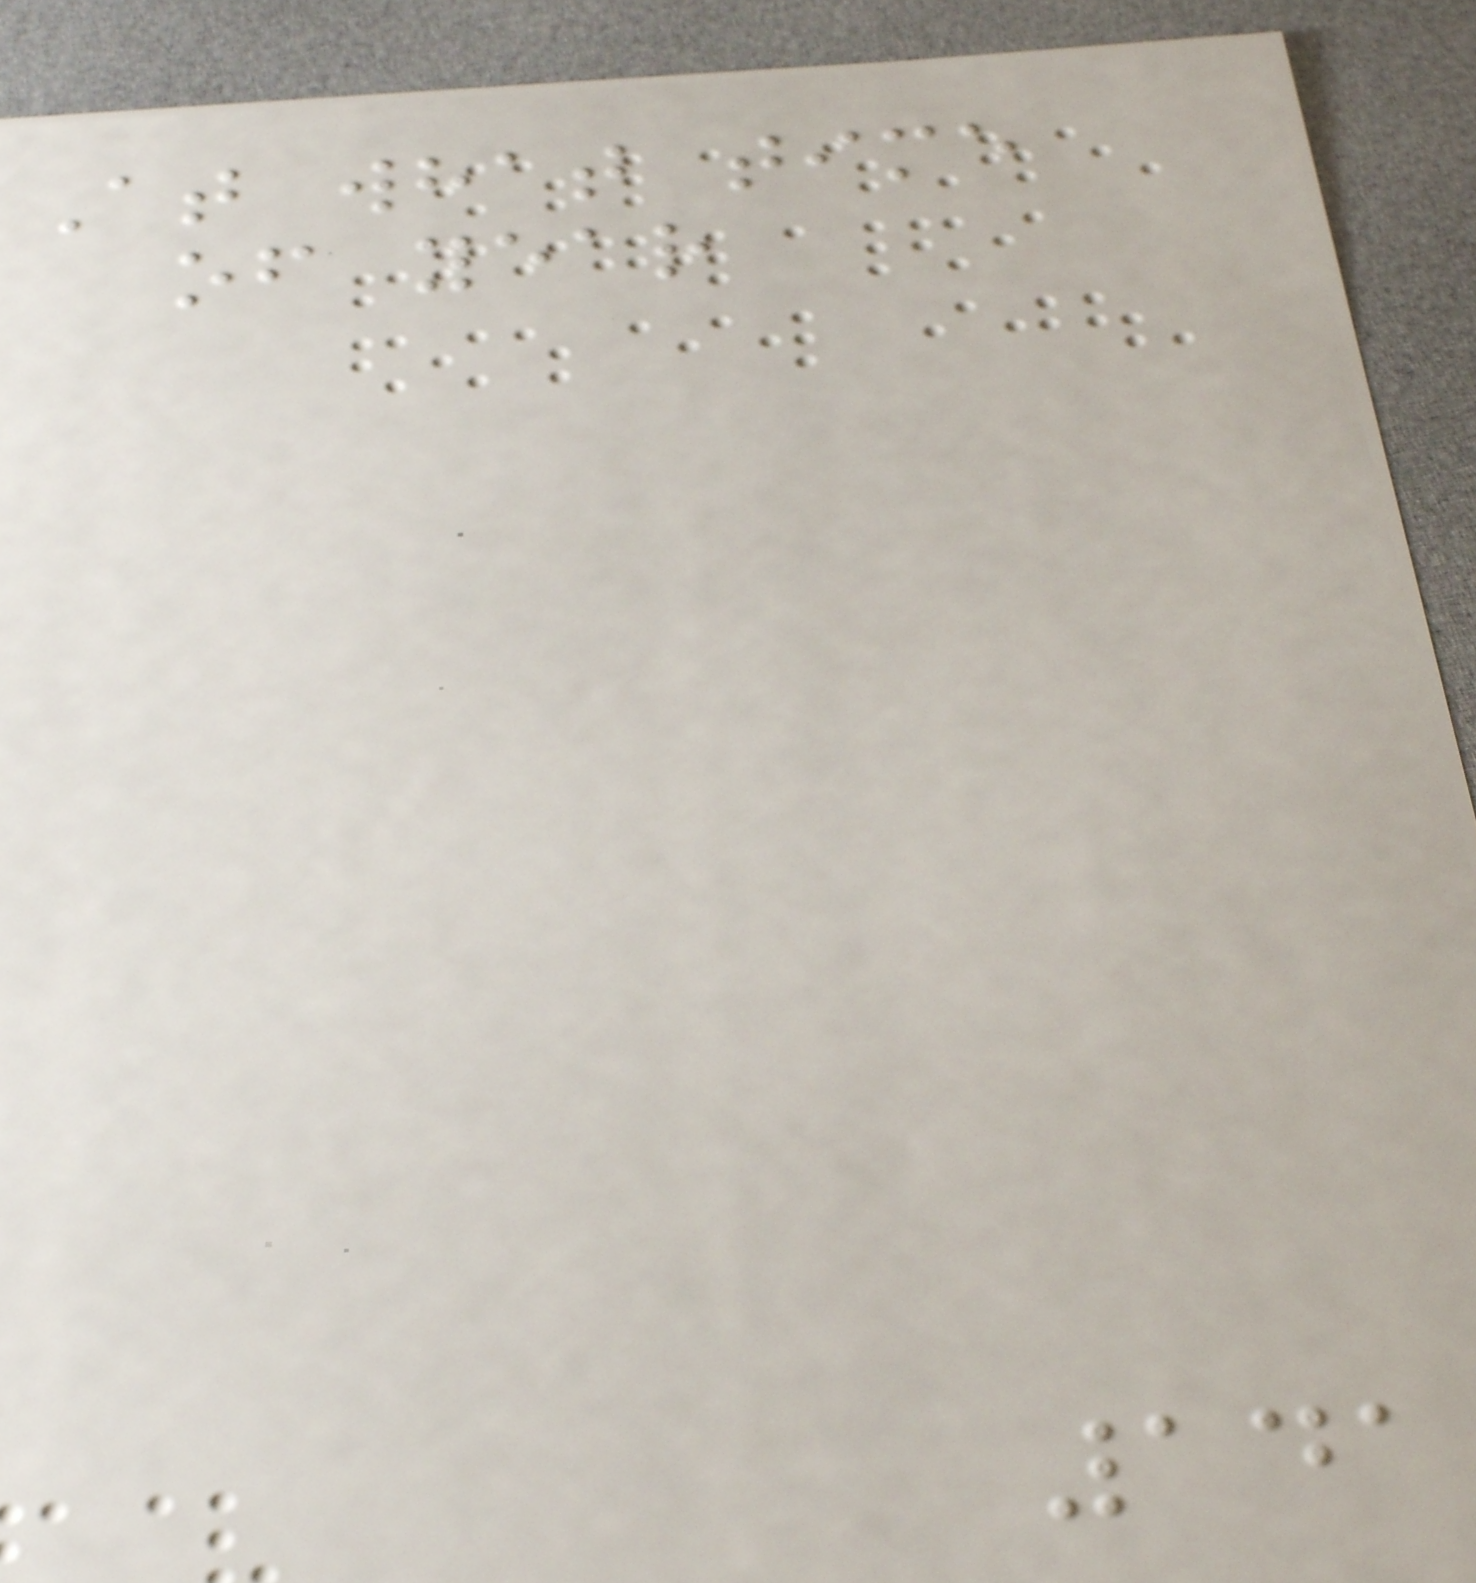At what time
of year
141
